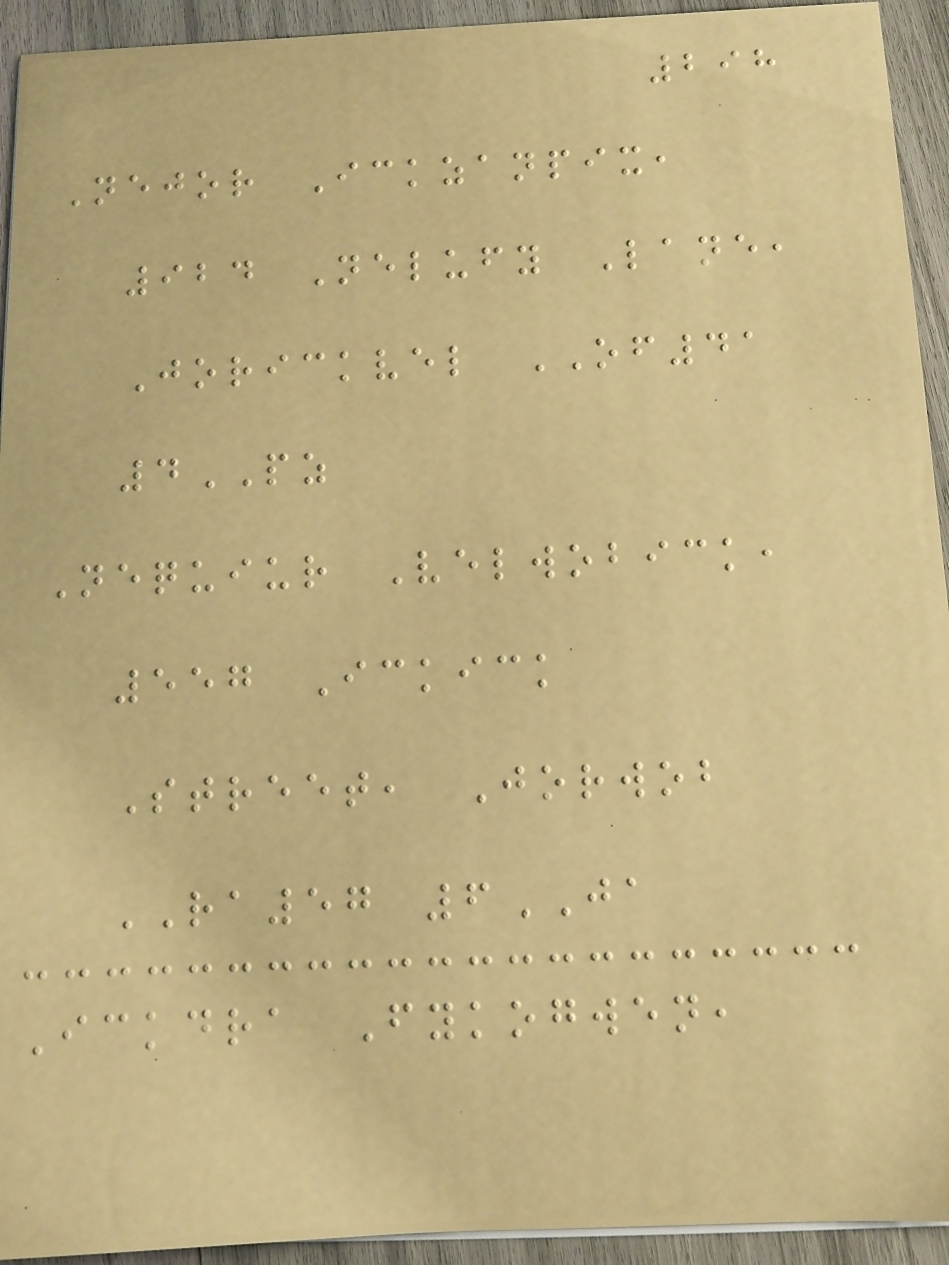298
Nejor Ickzanpix,
924 Nelufy Lane,
Jorickvel OF41
4PZ
Nequiur Velwobick,
557 Ickick
Street, Jorwob
RA57 6JA
Ickdra Fykogwen,
